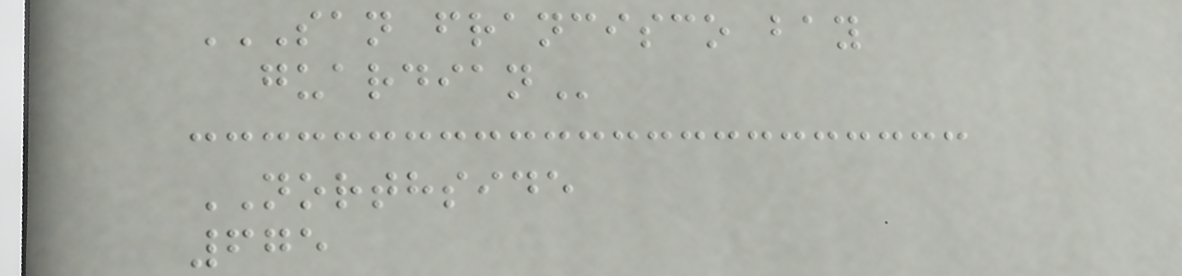SAN FRANCISCO BAY
GUARDIAN
NORTHSIDE
675
